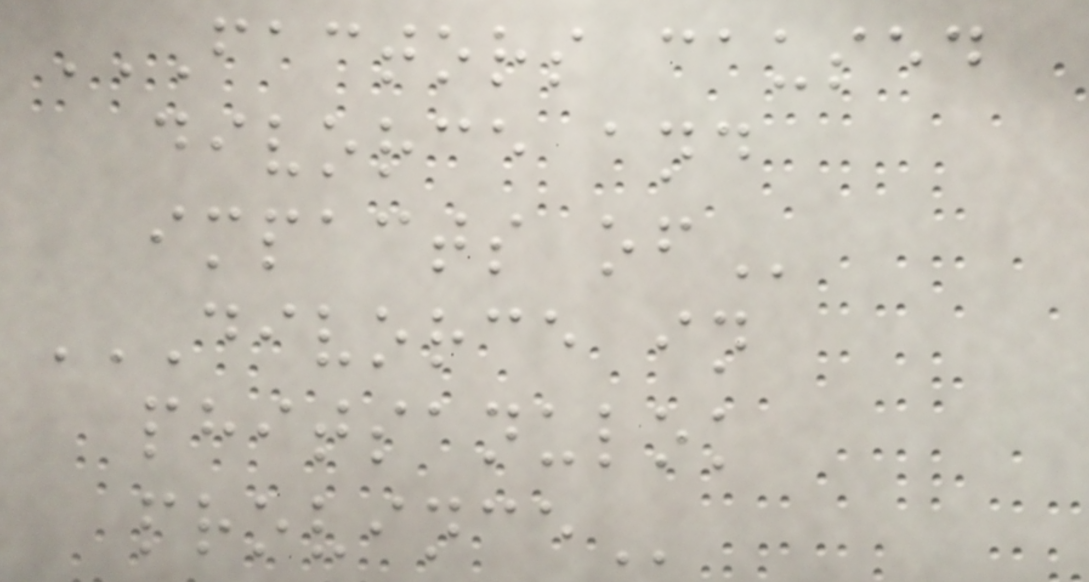FACTORS CAUSED
DIVORCE AND
IMPACTS OF
DIVORCE IN
PHITSANULOK
PROVINCE
